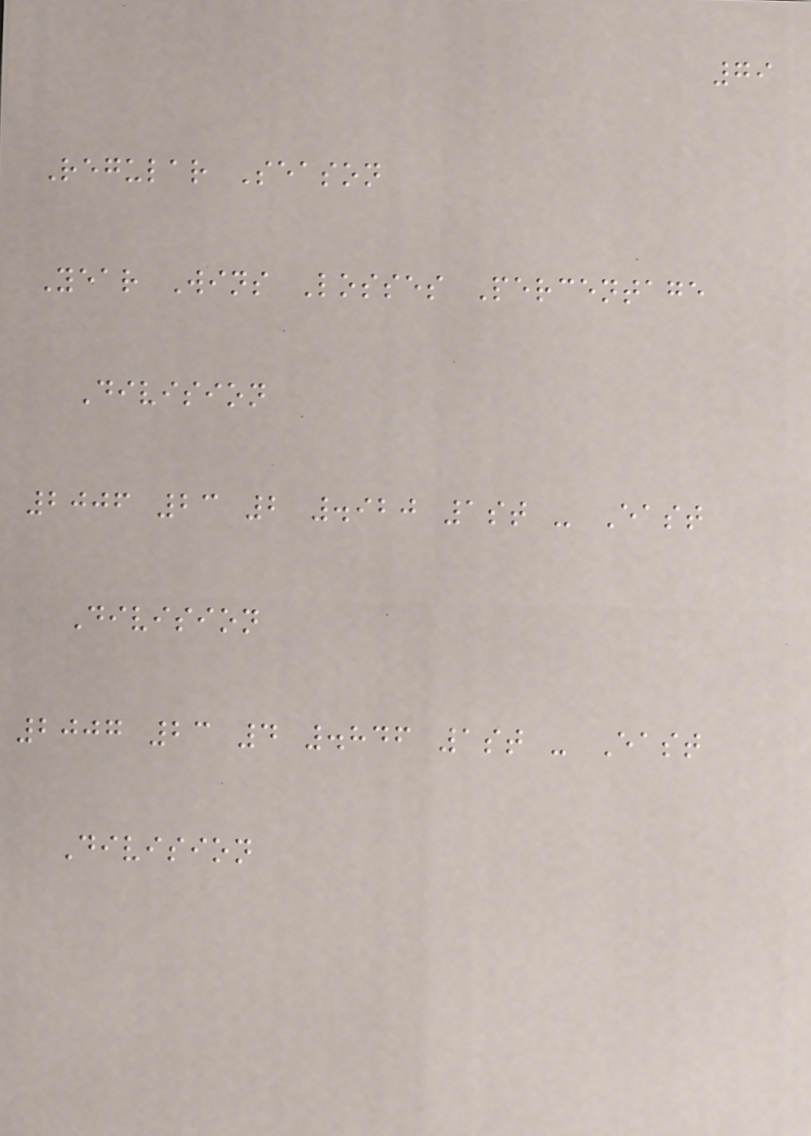79
Regular Season
Year Wins Losses Percentage
Division
2006 23 2 .920 1st - East
Division
2007 23 4 .846 1st - East
Division
